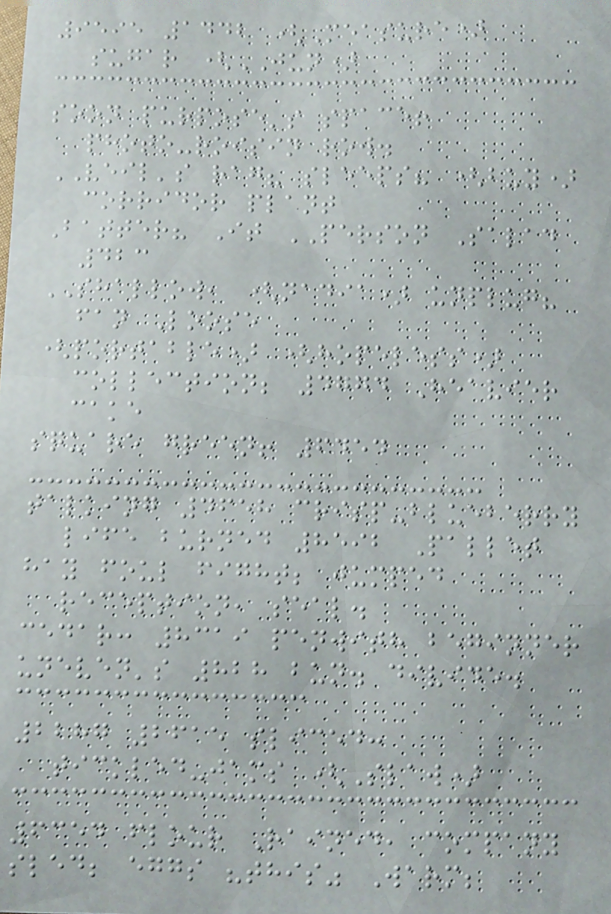9595 1442 (Measure)
sugar (JUN)
soon purpose's space!
photo-roisin row.
VEIL's rag? sleeps? (buy)
corridor plant
Batter? It PERSON Salad
423
SHALLOW, (nadia) unplug?
fan Loose
(portable) (hopeless)
collection; 4774 Heavier
cake
square green! 6454
talking 4658 crisp-blueberry
life burned 8592 Pallet
hay foul fight; jumped
reception, seal.
cedar: 8319 penwith beginner
uneven's 828 bun. divide.
2287 2615 sliced:
tickled-jams (Slaw)
6354 flour Rained, company
sled; eggs "this" Warm;
